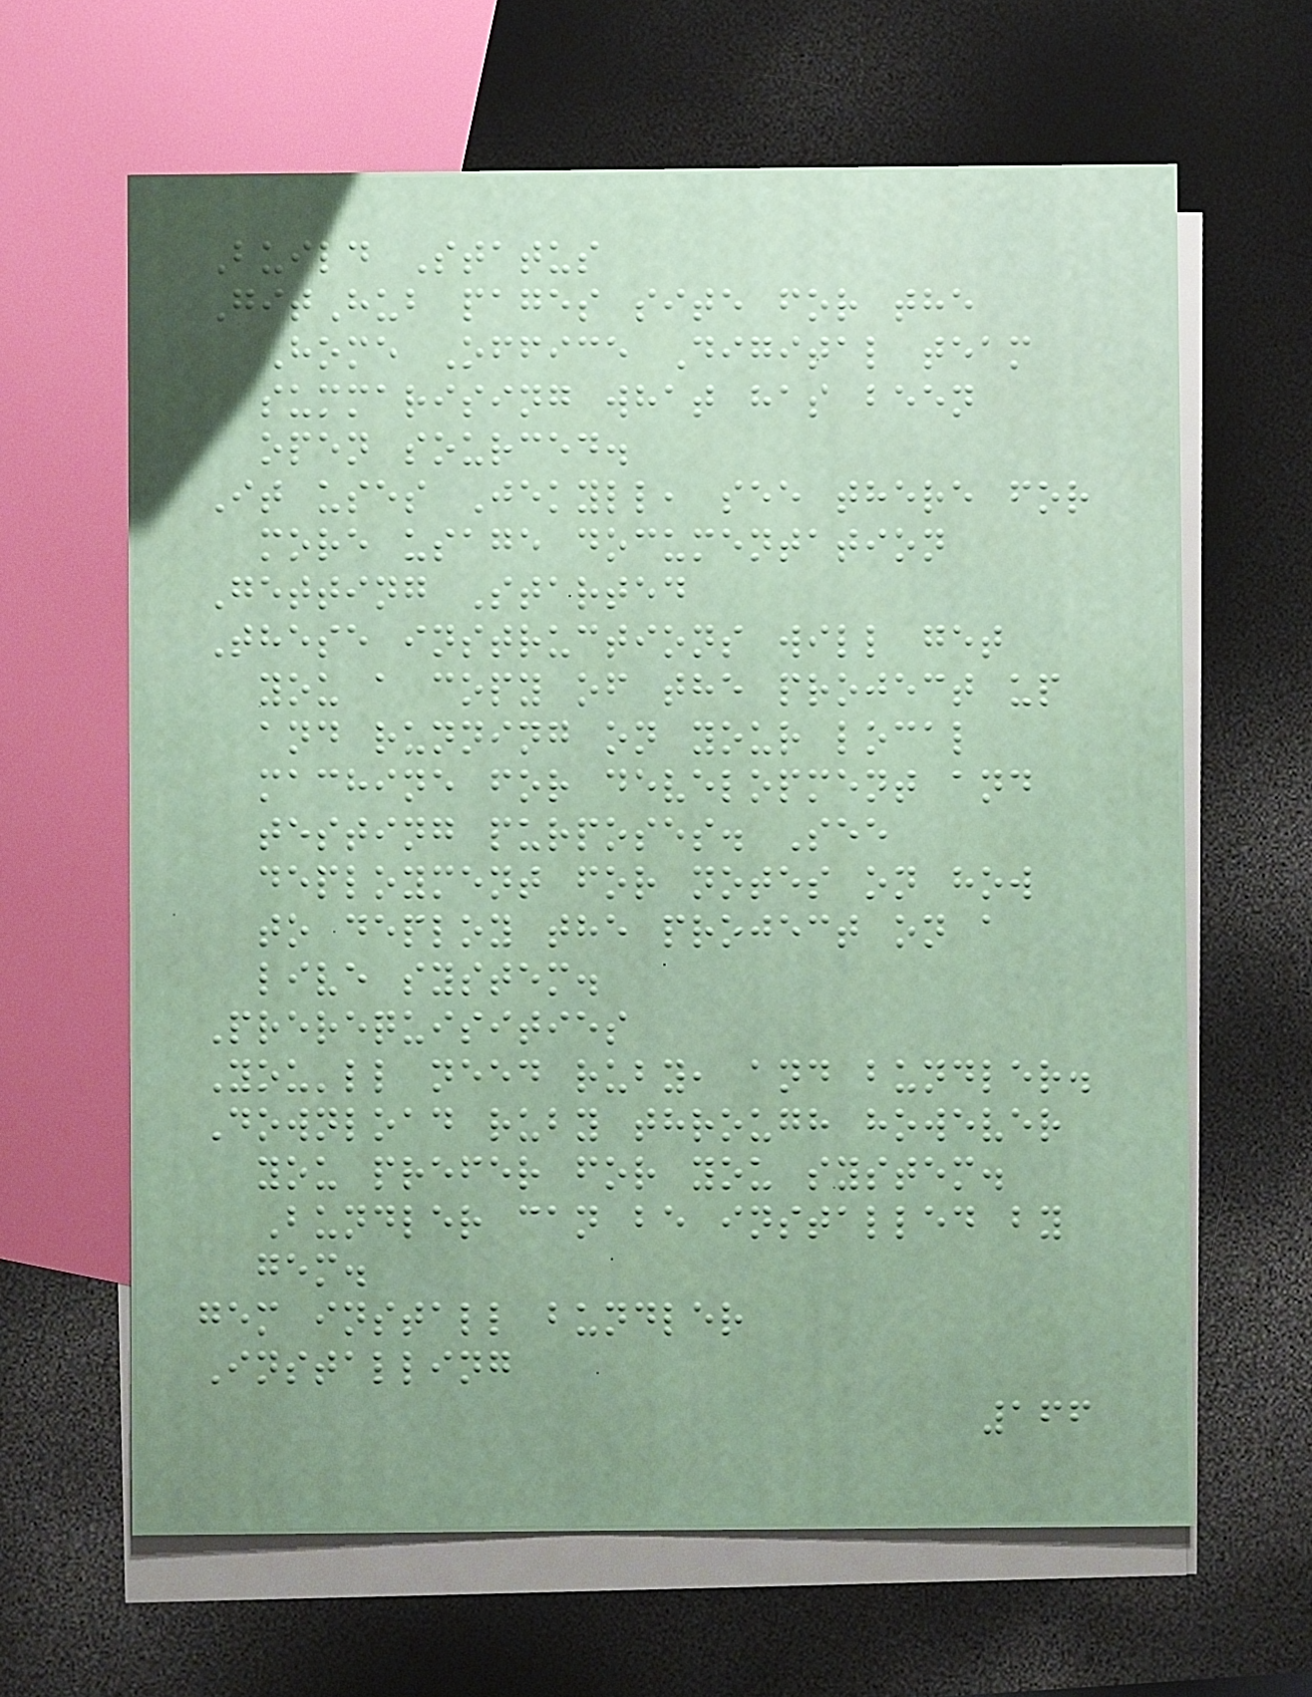Build Status
GitHub pages site for the
Home Office Digital team
summarising what has been
open sourced.
It uses Jekyll, see there for
more usage documentation
Getting Started
These instructions will get
you a copy of the project up
and running on your local
machine for development and
testing purposes. See
deployment for notes on how
to deploy the project on a
live system.
Prerequisities
You'll need ruby, and bundler.
Download ruby through however
you prefer for you system.
Bundler can be installed by
gem.
gem install bundler
Installing
166
